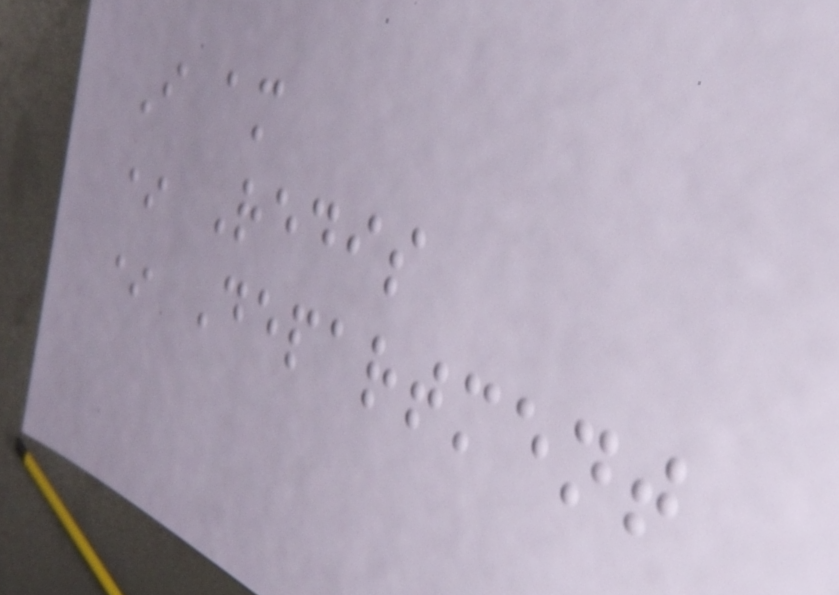I am
* Redis
* Department
